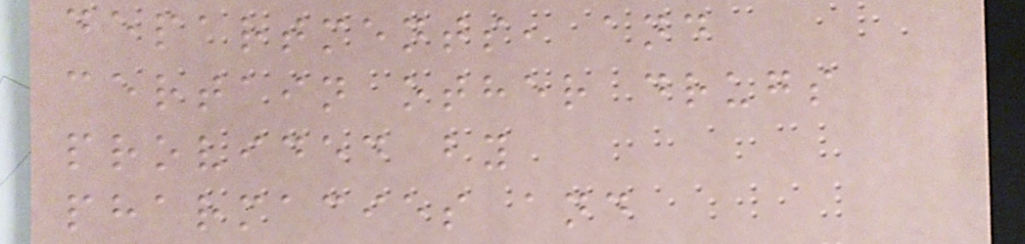departments, and
certain other drugs
provided by
pharmacies and
